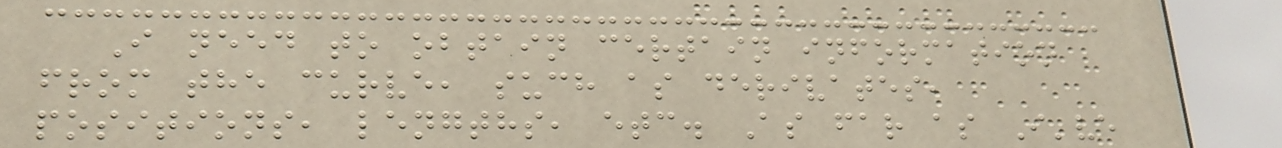I need to obtain certain information
from the curve, such as derivates,
positions, lengths, etc. As far as I've
